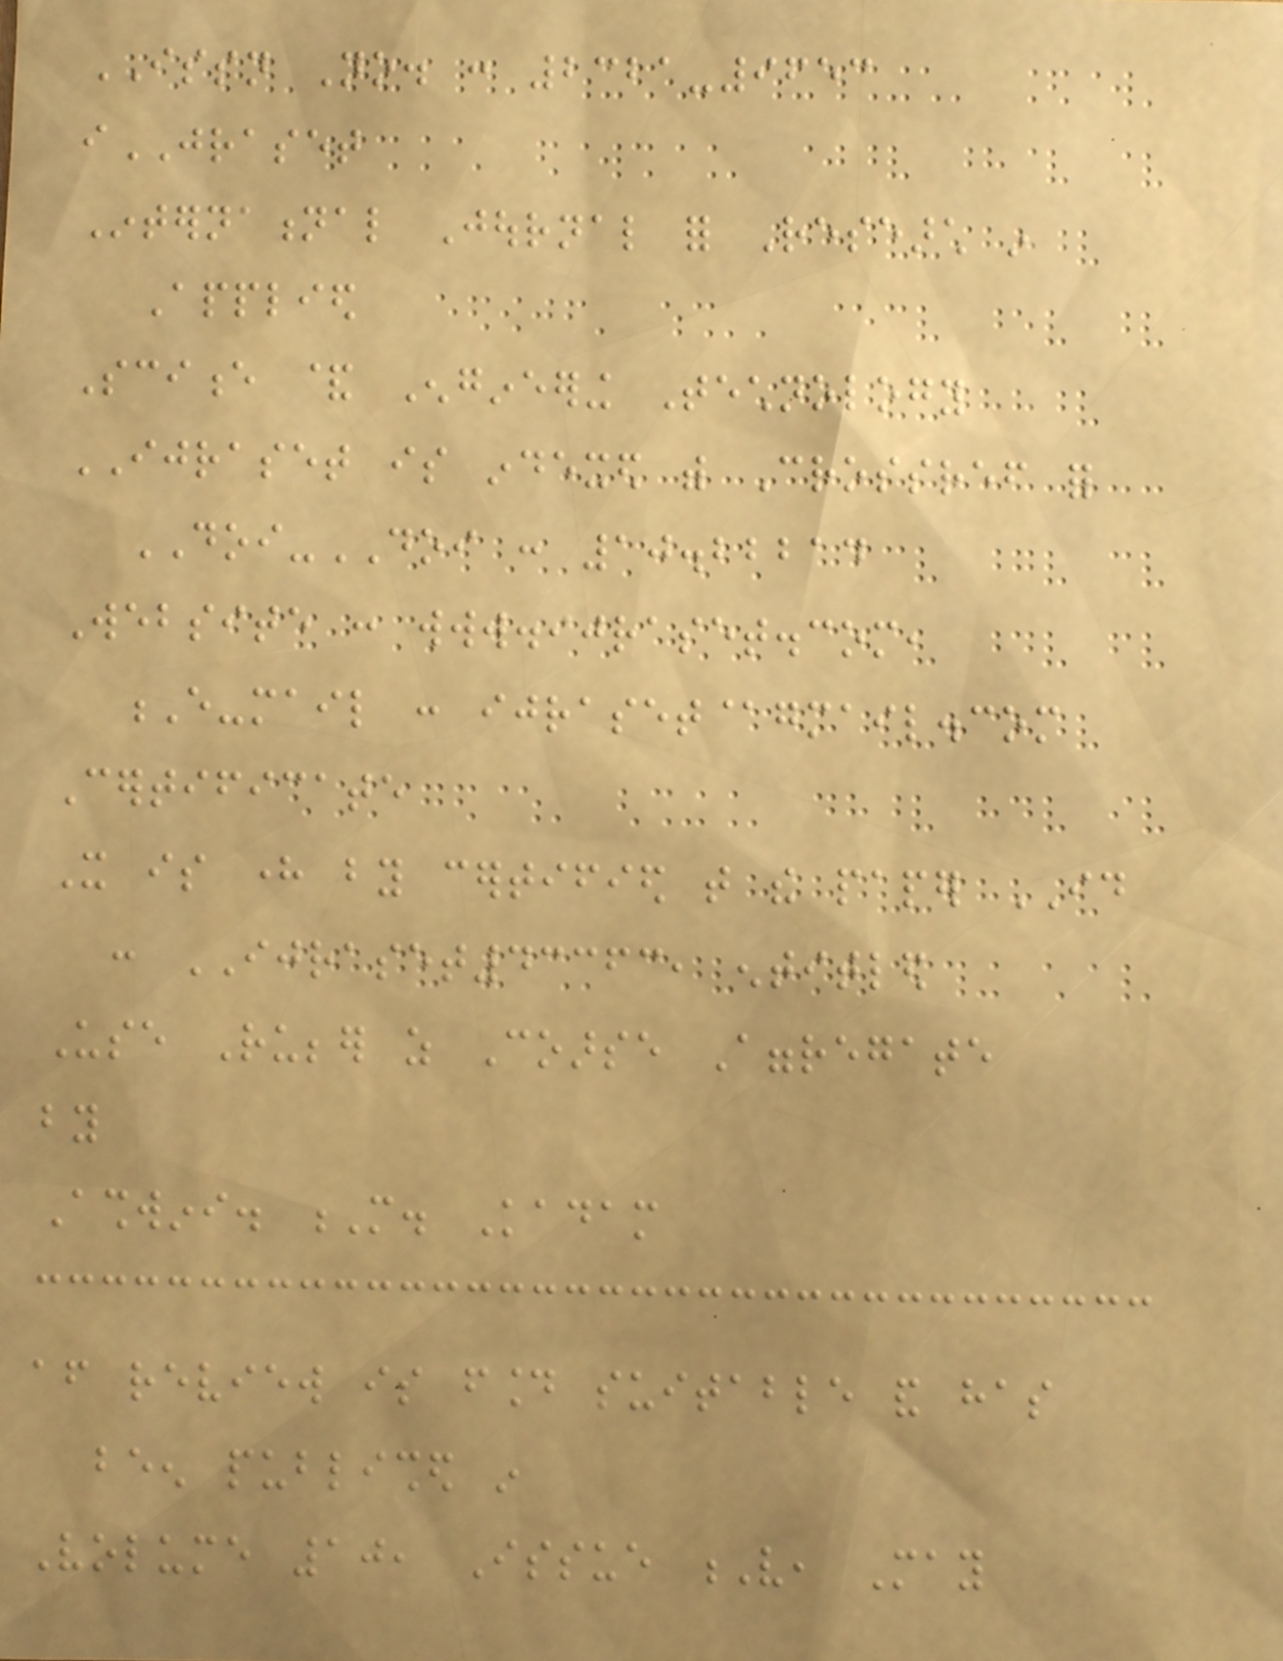ISSN No. : 2321-9653
iJRASET
International Journal for Research in
Applied
Science & Engineering Technology
IJRASET is indexed with Crossref for
DOI-DOI : 10.22214
Website : www.ijraset.com,
E-mail : ijraset@gmail.com
Certificate
It is here by certified that the paper ID
: IJRASET43363, entitled
Use Rubber as Coarse Aggregate
by
Ashwini. M. Kadam
after review is found suitable and has
been published in
Volume 10, Issue V, May
